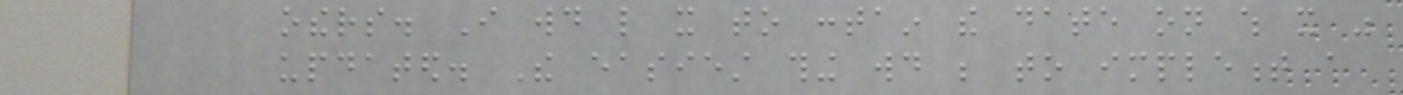others. I would like it to contain the date on which it was
updated. The easiest thing would be to implement a
